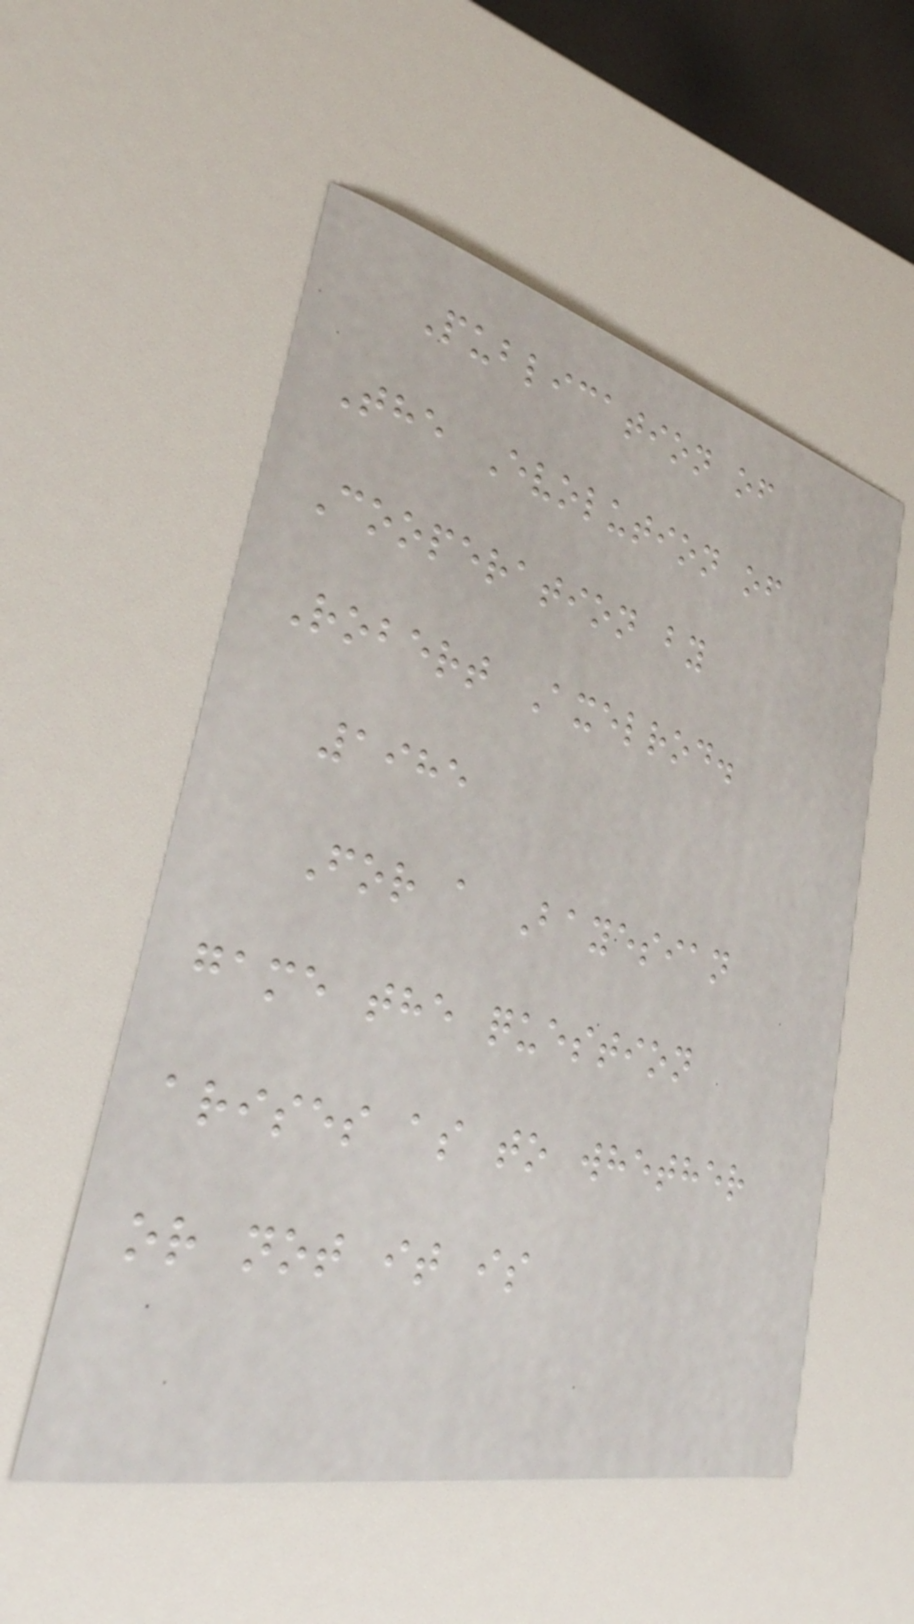Publication of
The Evolution of
Cooperation by
Robert Axelrod.
1985
For a Bayesian
game the question
arises as to whether
or not it is
